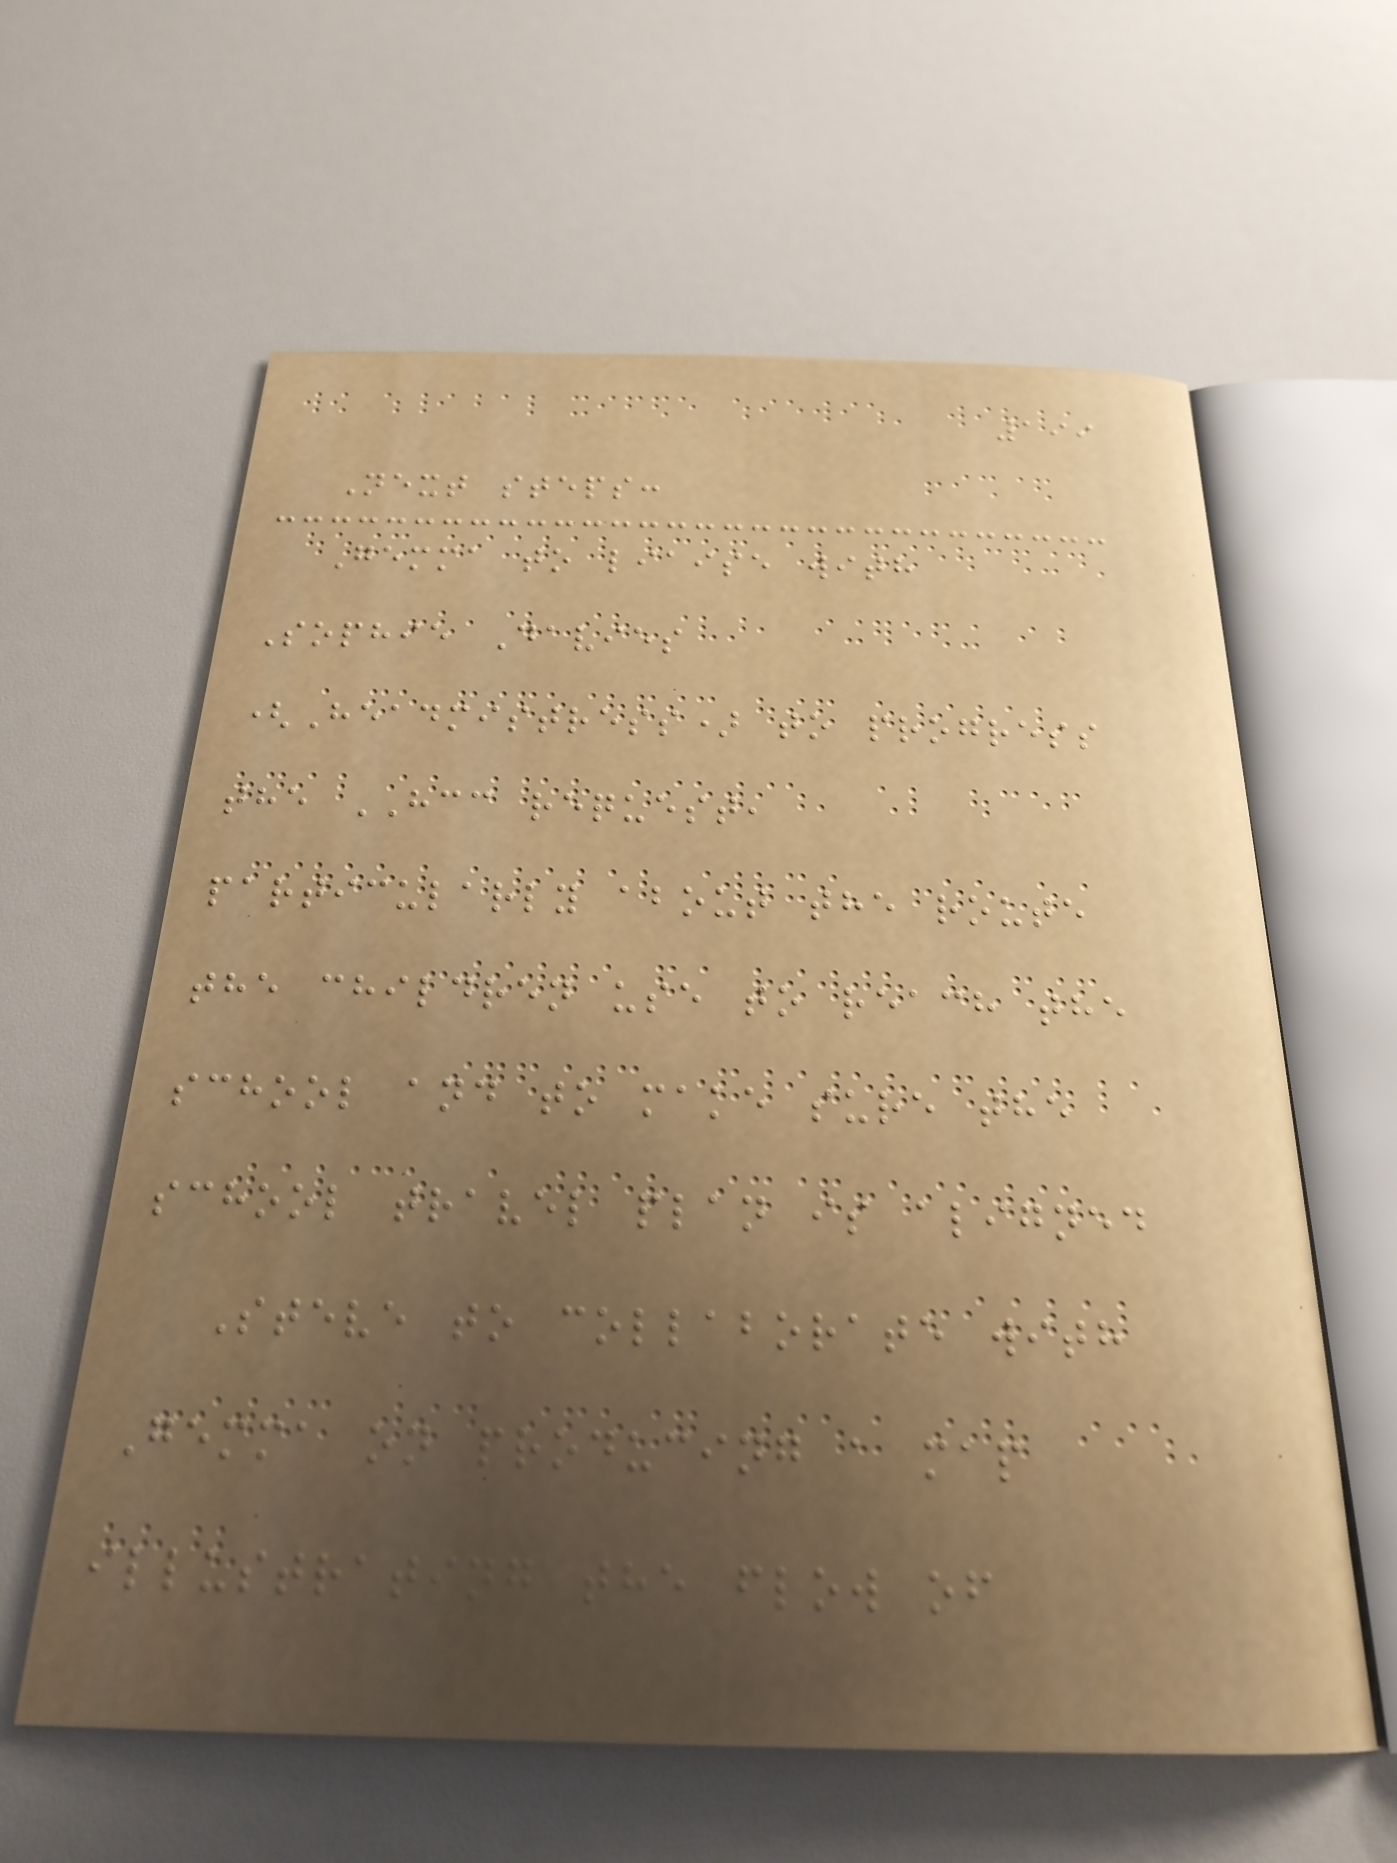199
Next steps:
Gemma to liaise with
Sophie Davies
(Headmistress) to progress
the HCC request,
particularly about the route
the children use to reach the
school and to make sure the
school travel plan is aligned
Steve to collaborate with
Gemma on producing a map
illustrating the flow of
